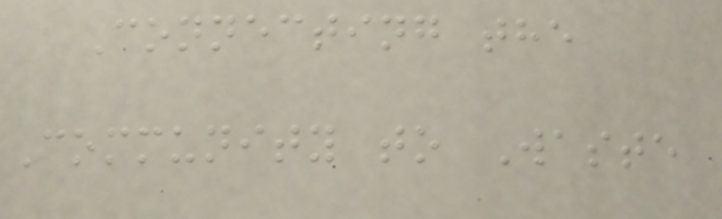Connecting the
Community to Waste
